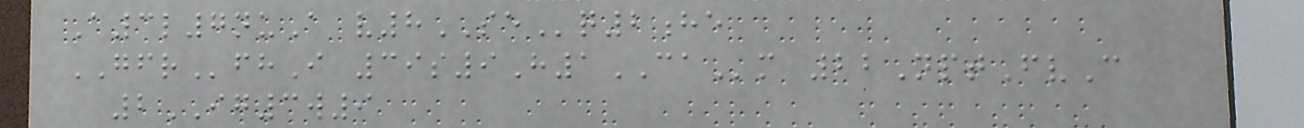A3l7nuA v8SEq2he
GFRfhI 39s9H1CAm 22NptFvC
2IG3w9
